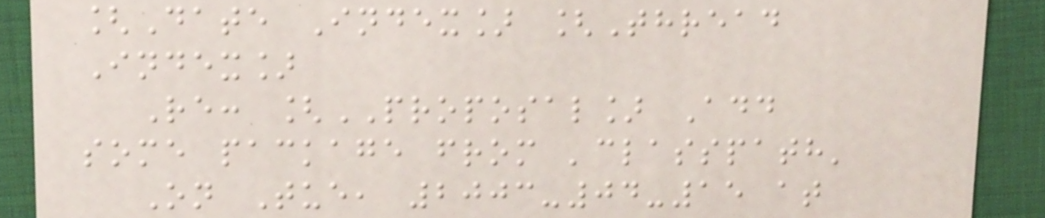[Date Index] [Thread
Index]
Re: [PROPOSAL] Add
some package from 'classpath'
On Tue, 2003-04-15 at
